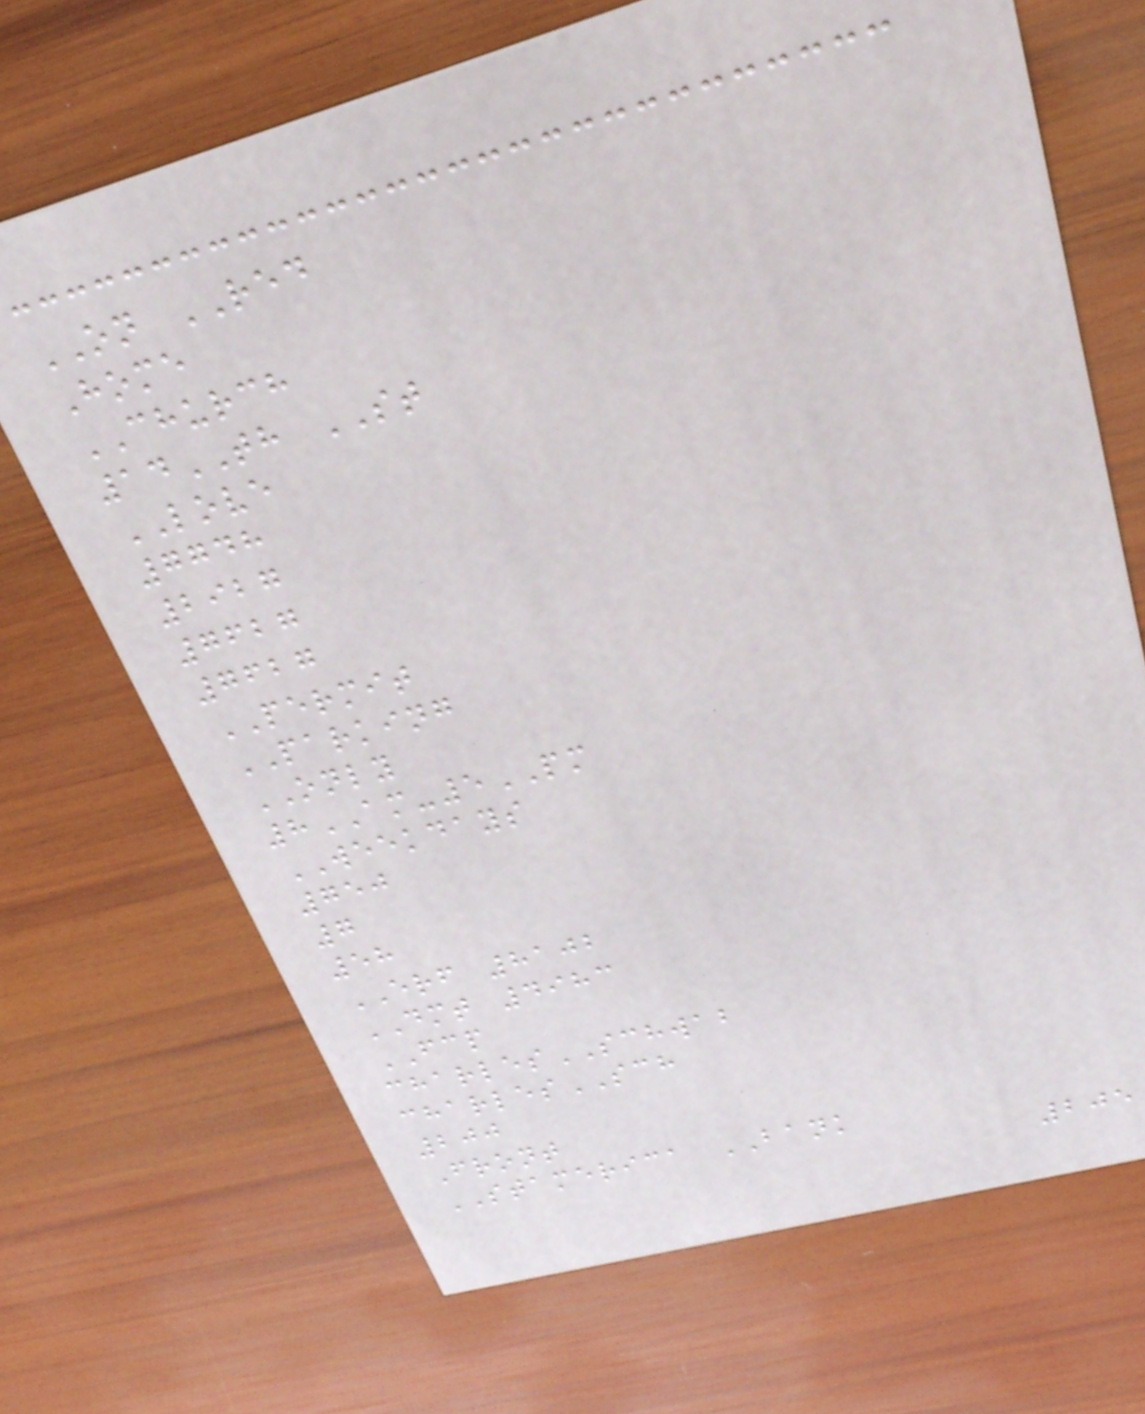ON RED
Home
CHURCH
14TH ST
LOVE
7748
2927
7627
7627
PERMIT
PARKING
ONLY
8AM-5PM
WEEKDAYS
750
7
58
ERF 8102
DMT 4983
FCP
charlesSCHWAB
charlesSCH
200
Front
STAMERICA BANK
205
